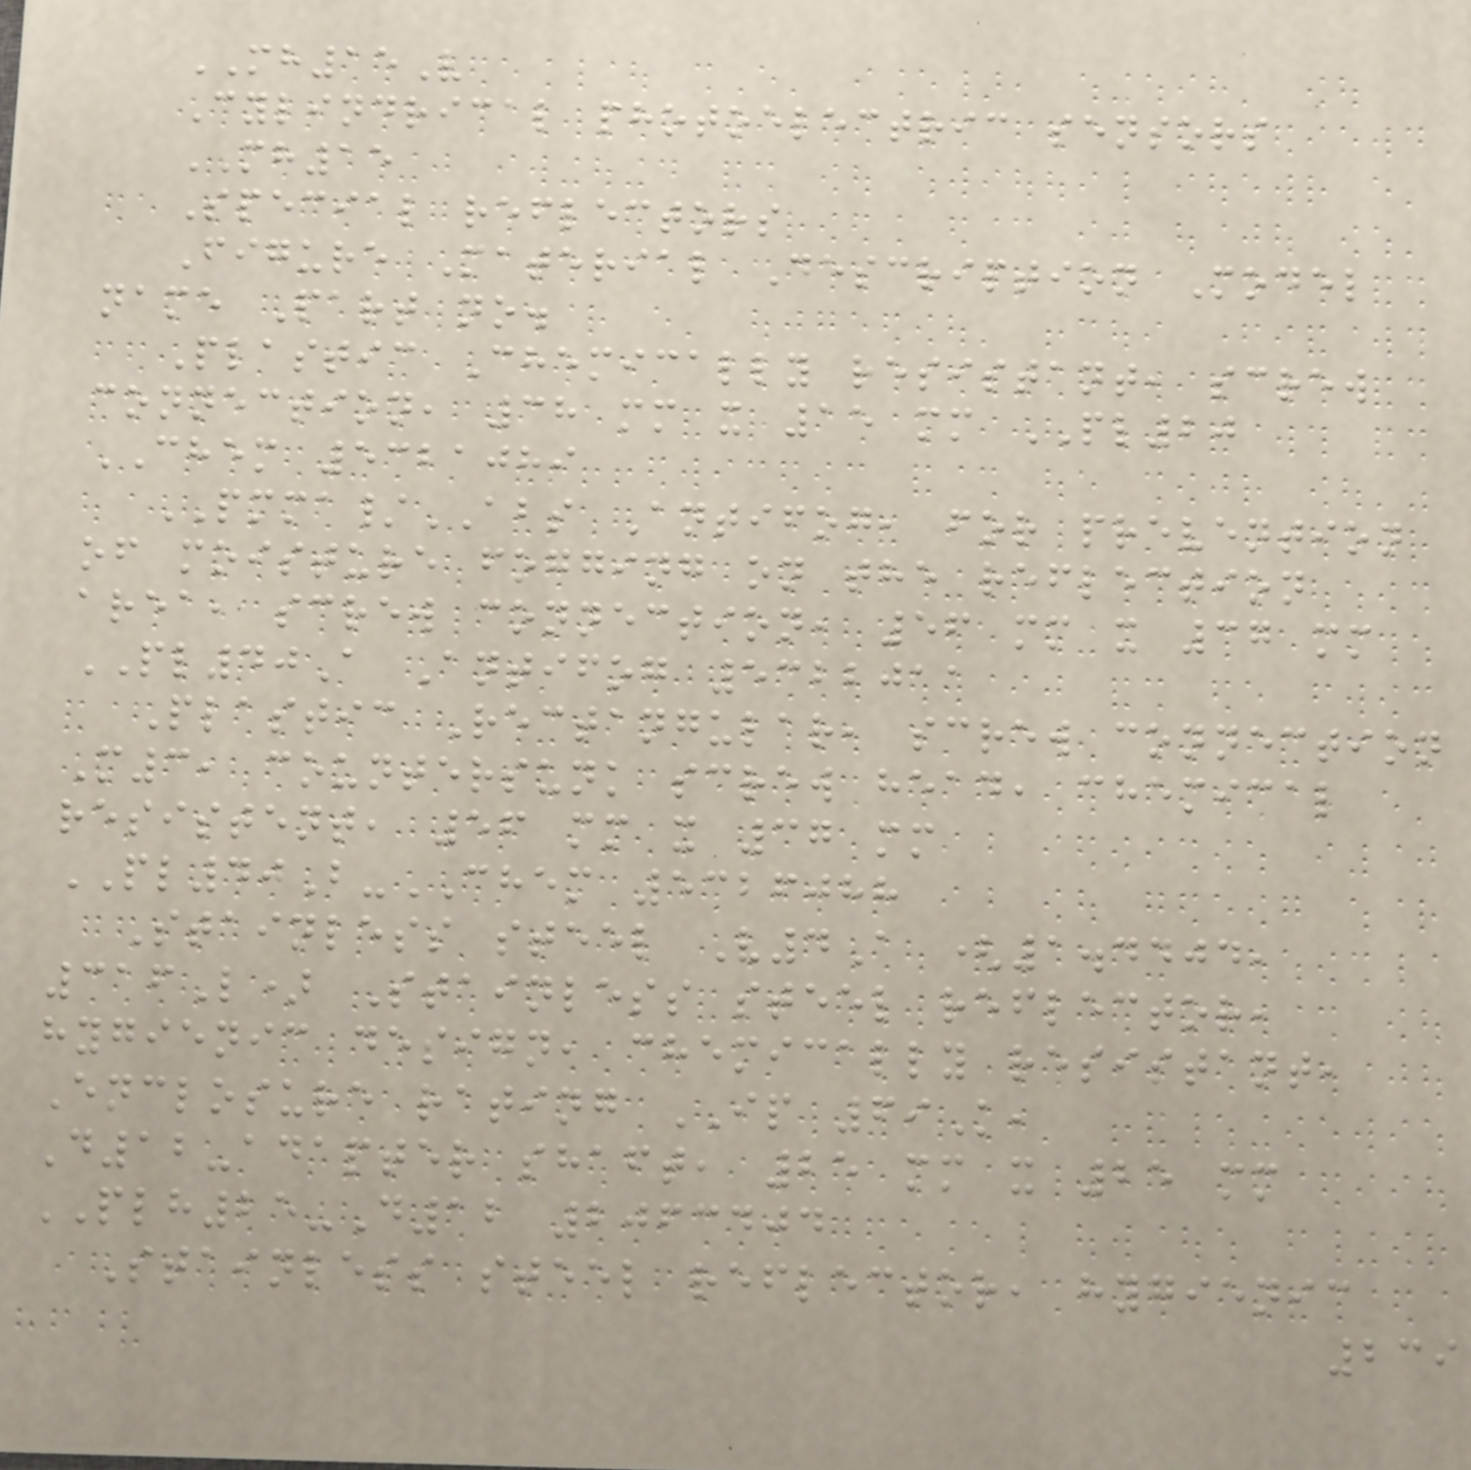MH15V
Cylindrical photoelectric sensors
MH15
Special reflectors
Figure Material Description Model
name Part no.
Plastic Chemically resistant, screw
connection, 38 mm x 15 mm PL20
CHEM 5321089
PMMA/ABS Antifog, for prevention
of moisture fogging on the reflection
area, screw connection, 56 mm x 37 mm
PL40A Antifog 5322011
Plastic Rectangular, screw connection
M3, countersunk screw head, chemical
resistent, 56 mm x 37 mm
PL40B-CHEM 5326088
Stainless steel V4A (1.4404,
316L) Stainless steel reflector,
hygienic design, chemically resistant,
Enclosure rating IP 69K,
D12-adapter shaft, 25 mm x 25 mm
PLH25-D12 2063404
Stainless steel reflector, hygienic
239
